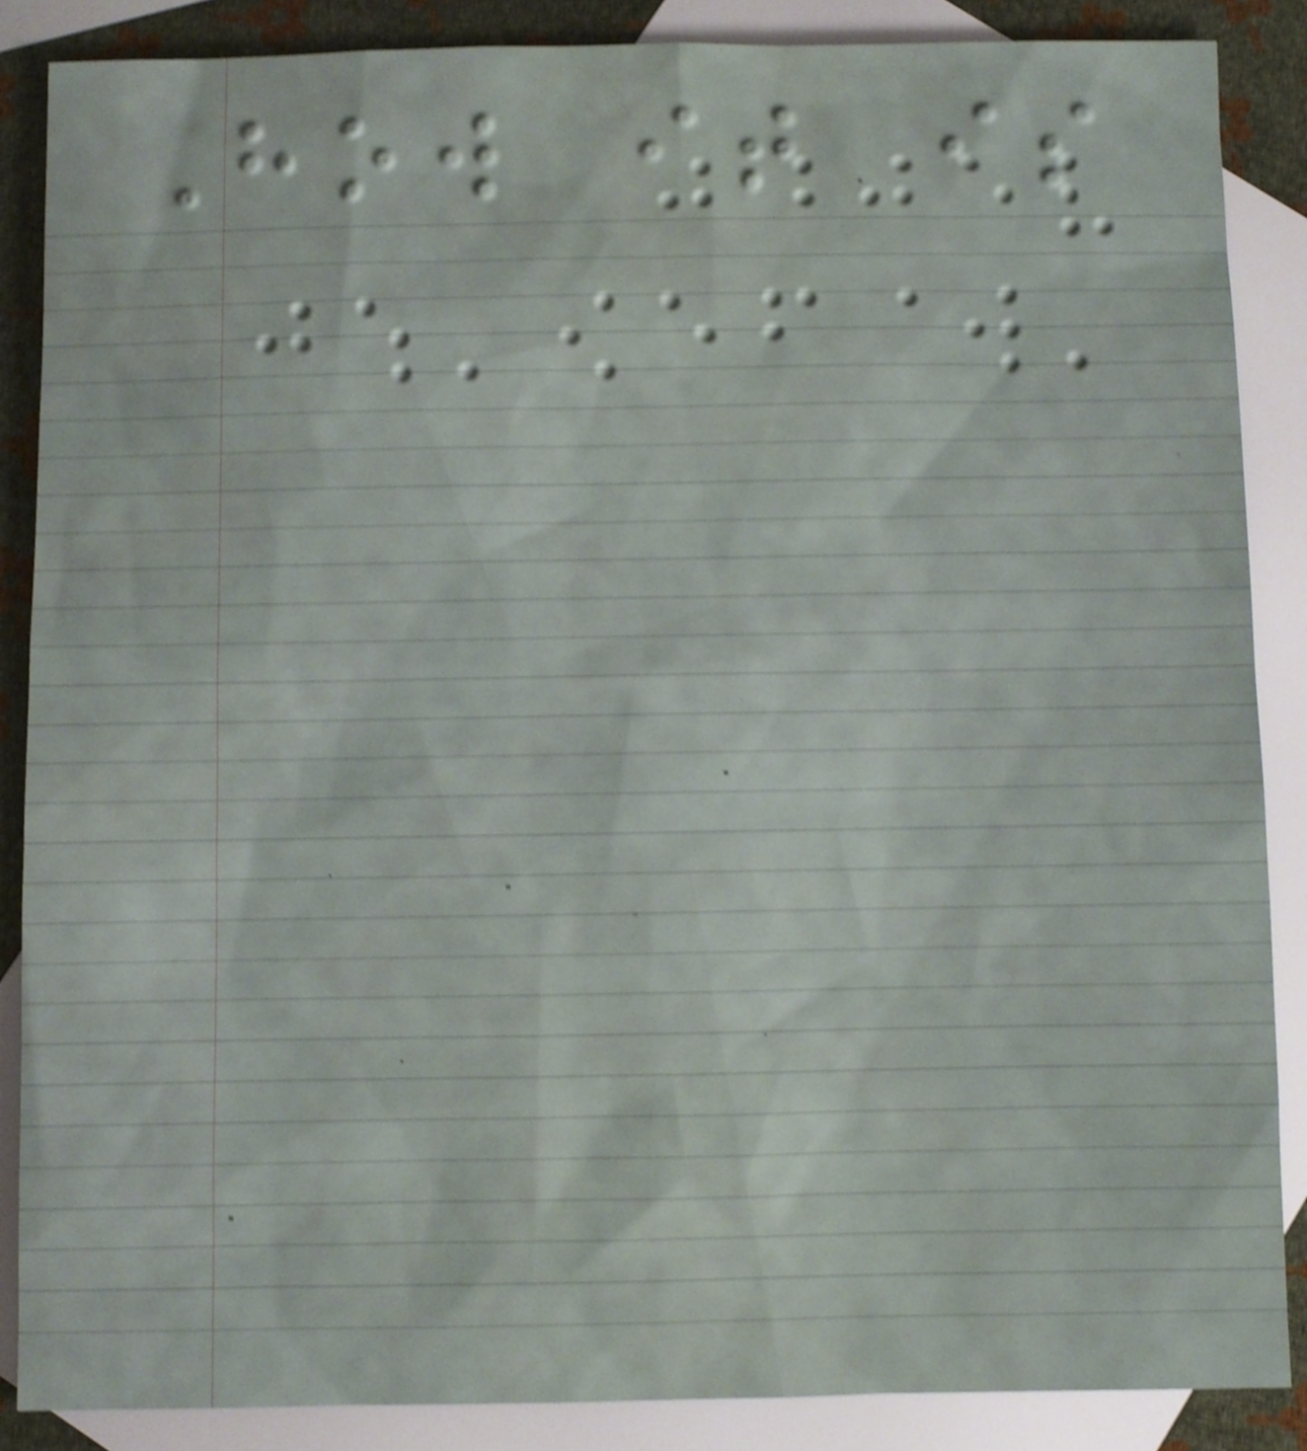How it is
